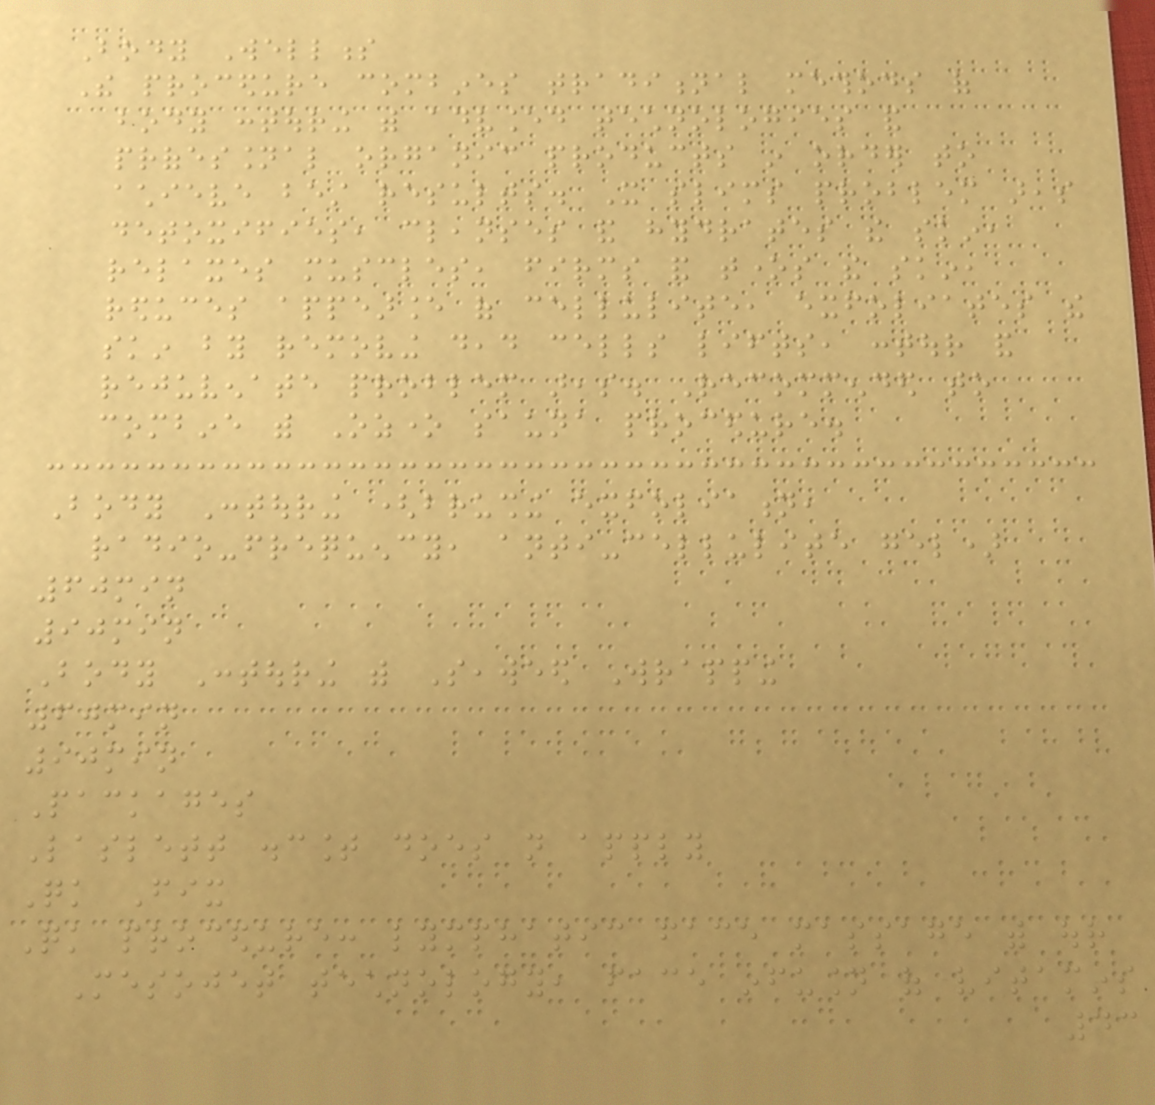Body Wellness
The procedure combines traditional methods of
body contouring with advanced technologies and
professional organic products in order to
achieve best results. It slims problem areas
detoxifies, cleanses and hydrates the skin,
relaxes muscles, firms and tones the skin,
reduces appearance of cellulite, exfoliates the
skin by removing dead cells lifts, contour and
rejuvenate problem areas. Recommended to
combine with Ozone sauna procedure.
Body Contouring (brushing exfoliation,
radio-frequency, anti-cellulite gel)
60min
90min
Body Contouring with Seaweed Wrapping
60min
90min
Packages
Laslett discount does not apply
Quick Fix
Quick procedure: lymphatic face massage with our
Mesojet technology, face infusion of vitamins
43
